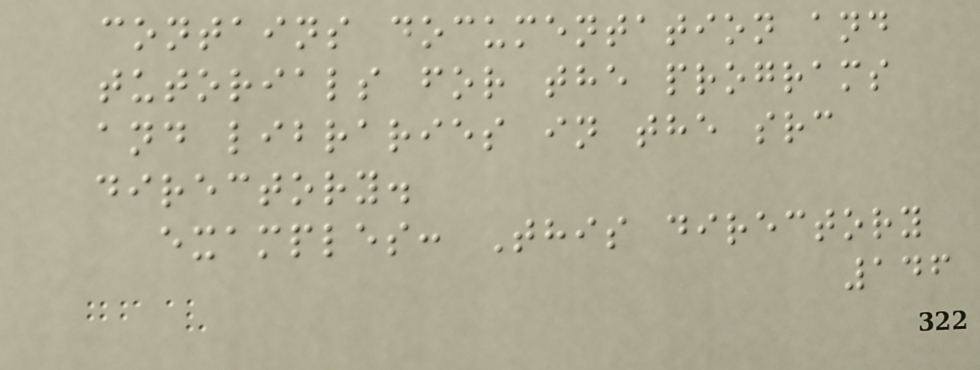contains documentation and
tutorials for the programs
and libraries in the src
directory.
examples: This directory
146
